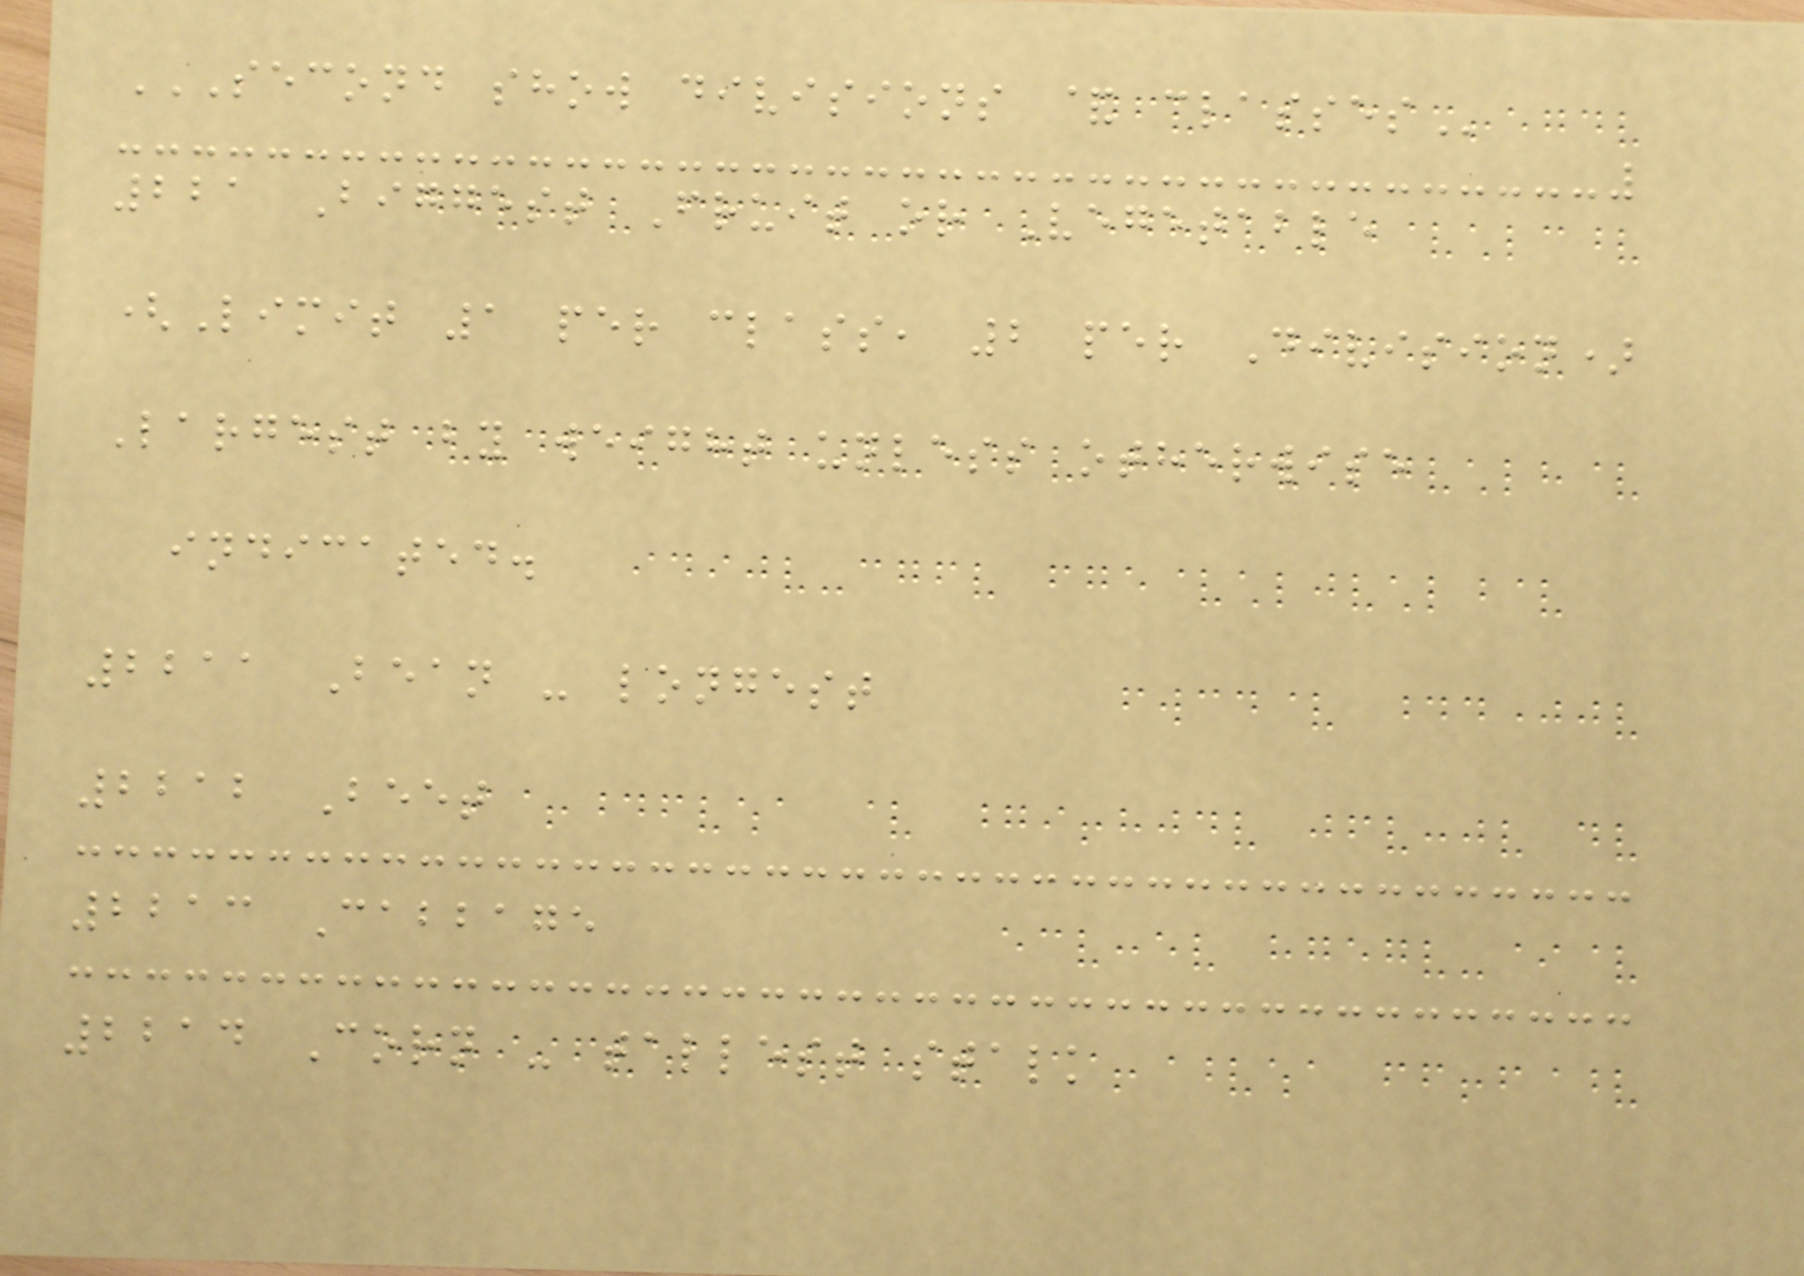SECOND SHOW DIVISIONS & CLASSES
221 Biggest Fruit or Vegetable
(Limit 1 per class, 2 per Division)
Largest by weight unless otherwise
indicated.
2211 Bean - longest
2212 Beet
2213 Cabbage
2214 Corn - tallest stalk
